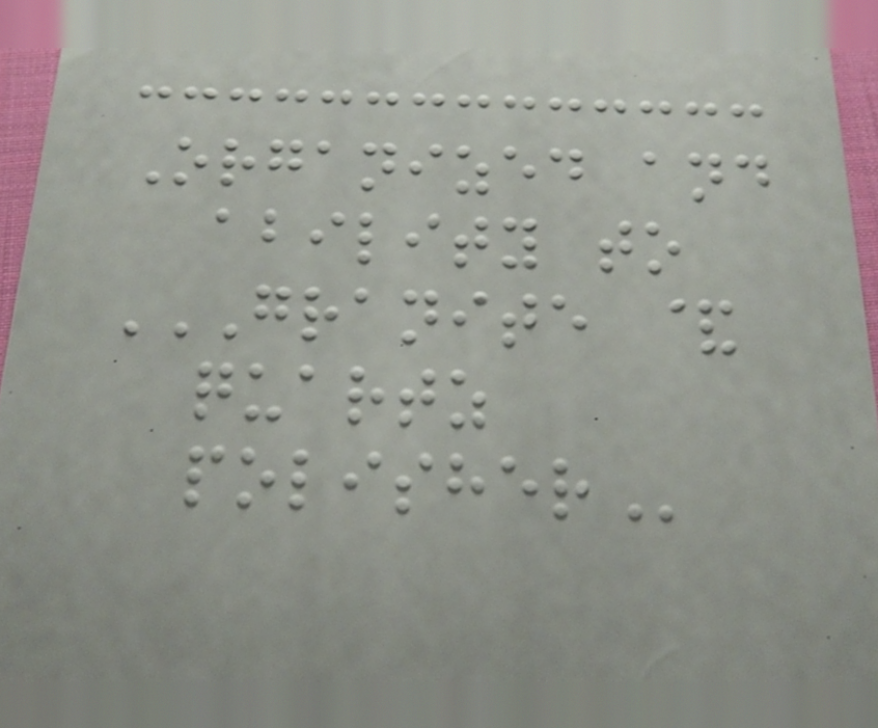Organized and
ability to
GRANITE &
QUARTZ
POLISHER
